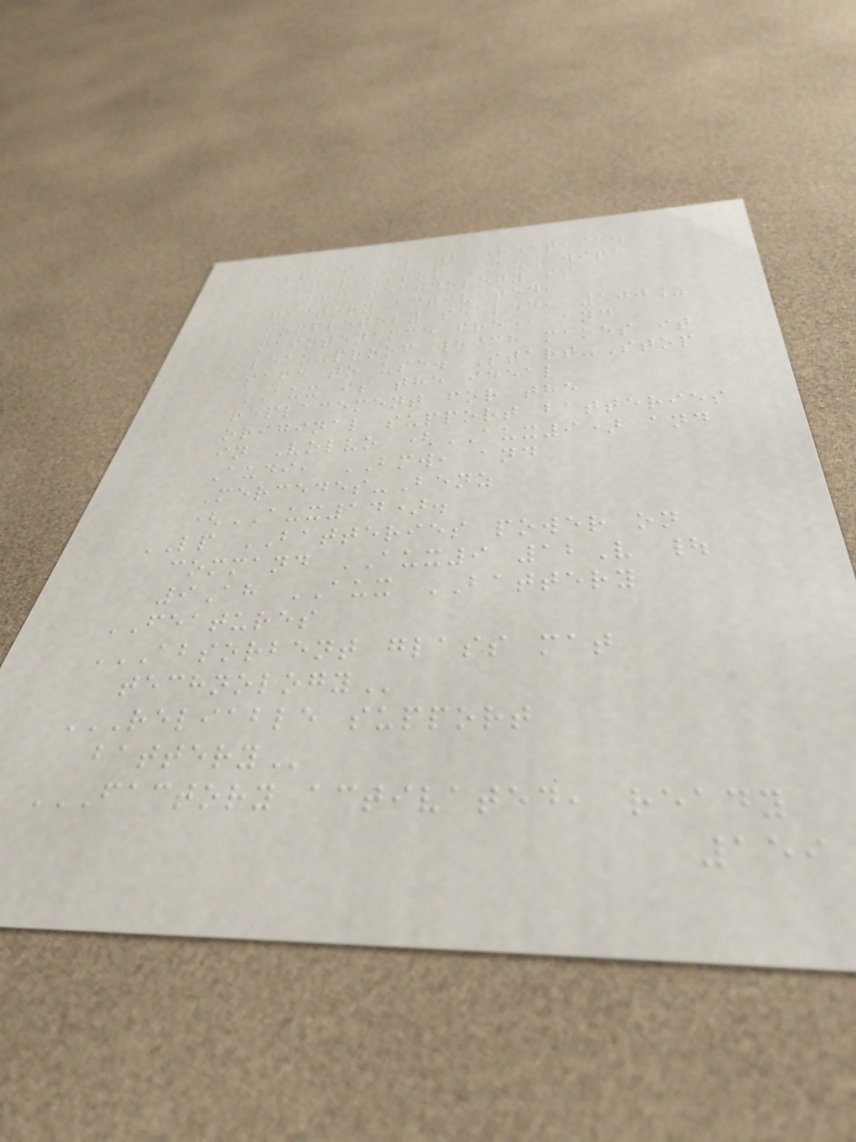systems all of the time.
Start-stop AUX with
AGM technology is
factory activated,
completely sealed, 100%
maintenance free, and
leak-proof which makes it
safe to use. Start-Stop
AUX is the ideal
replacement for the
original support batteries
in Volvo (AUX9) and
Audi, BMW, and
Mercedes-Benz
(AUX14).
LP BATTERIES power on
command AUX9 12V |
9Ah AUX BATTERY
FEATURES
ABSORBENT GLASS MAT
TECHNOLOGY
RELIABLE SUPPORT
BATTERY
FACTORY ACTIVATED, READY
159
